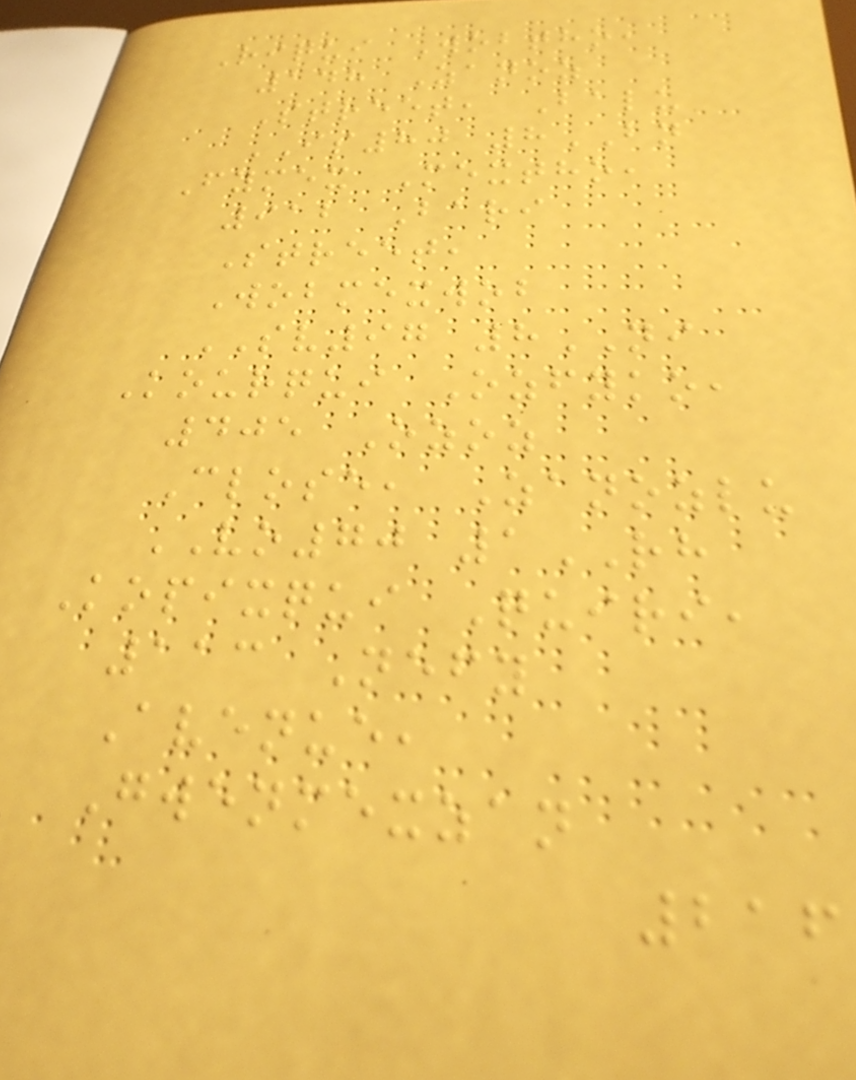Riqui Wobtho,
148 Zanoz
Street, Balu
IS80 8BN
Fymex Mextho,
912 Bari
Street,
Wobmexwob
SV97 8NI
Kourqui Ozfyko,
405 Ozoz
Close, Zanozlu
VO70 1RH
Kopixqui Quiri,
113 Nefy
Avenue,
Gwenmexzan
216
